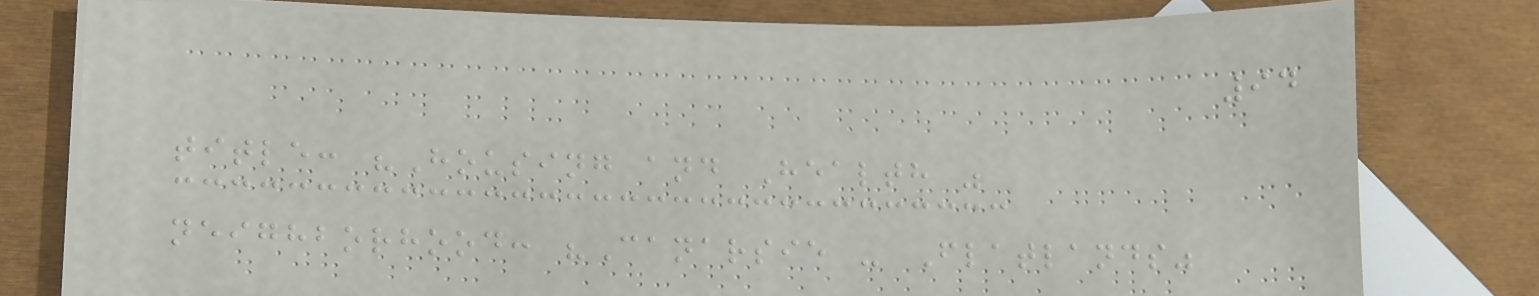94
title: "Housing and Health "
neighborhood: "Canarsie - Flatlands"
